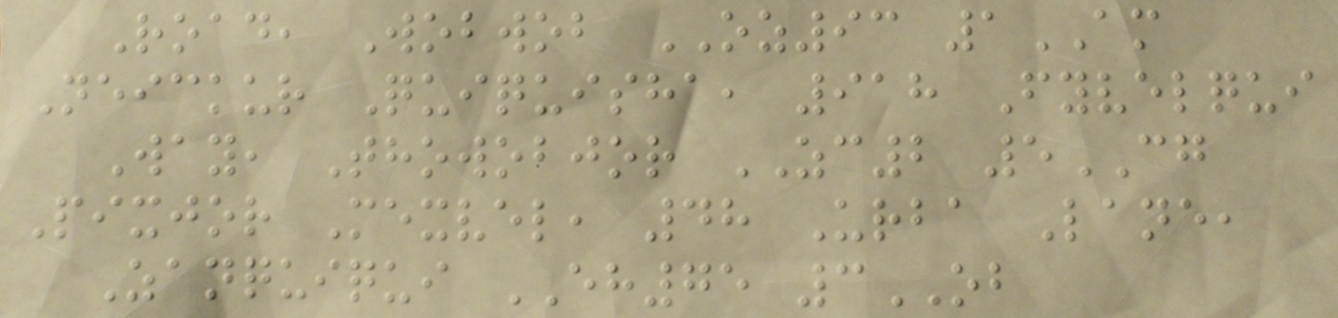Road, Wobwob OZ93 1AM
Neickur Quiquisha, 918 Fyvelqui
Way, Thowobjor ZC2 5CG
Pixjor Mexvel, 48 Urba Lane,
Zanquiqui EH75 3OB
